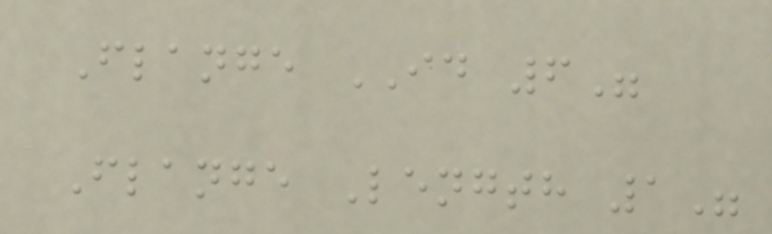Flange ID 6"
Flange Length 1"
